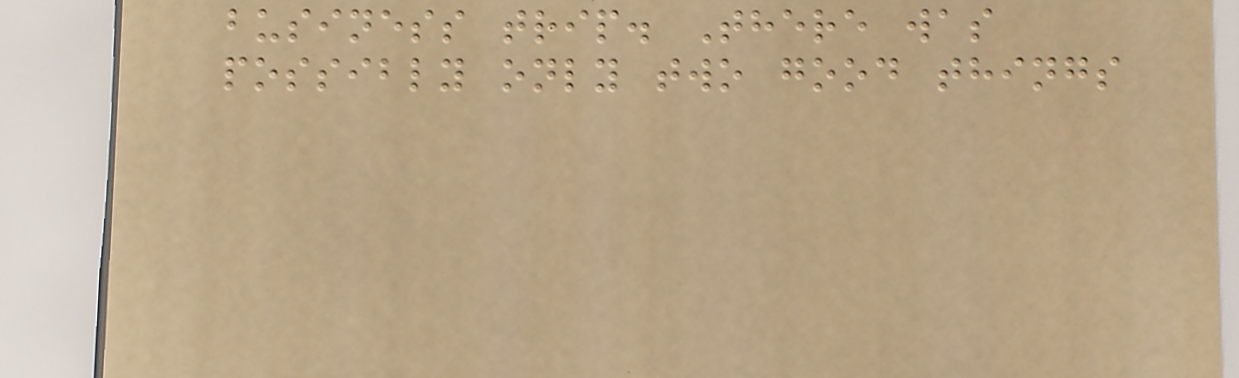business trip. There was
possibly only two good things
